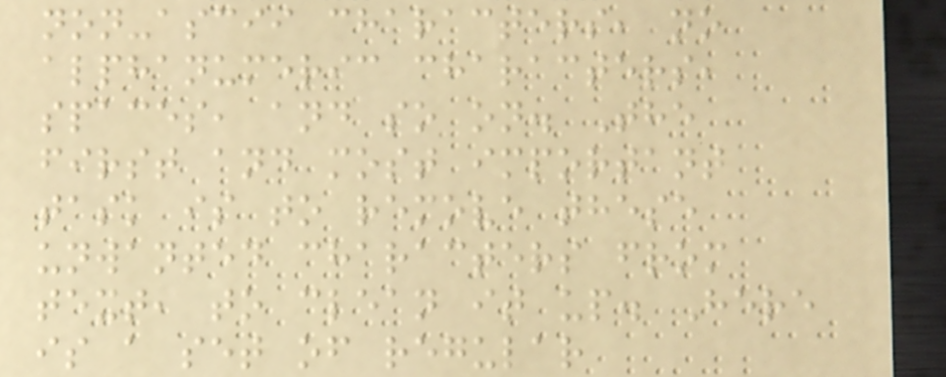non-ascii characters, no
alphanumeric characters,
spaces, and so on. The
first and most important
task is to remove these
unwanted characters from
text, to clean it up. Here
is a set of regular
